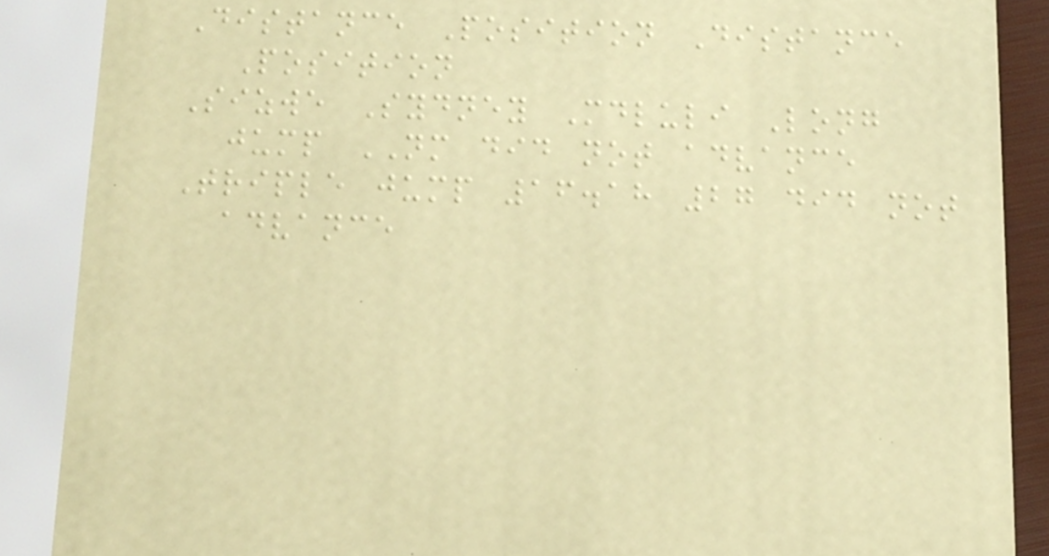Distance Position Distance
Position
Sizwe Sydney Mdluli Long
jump NM did not advance
Triple jump 16.18 27 did not
advance
